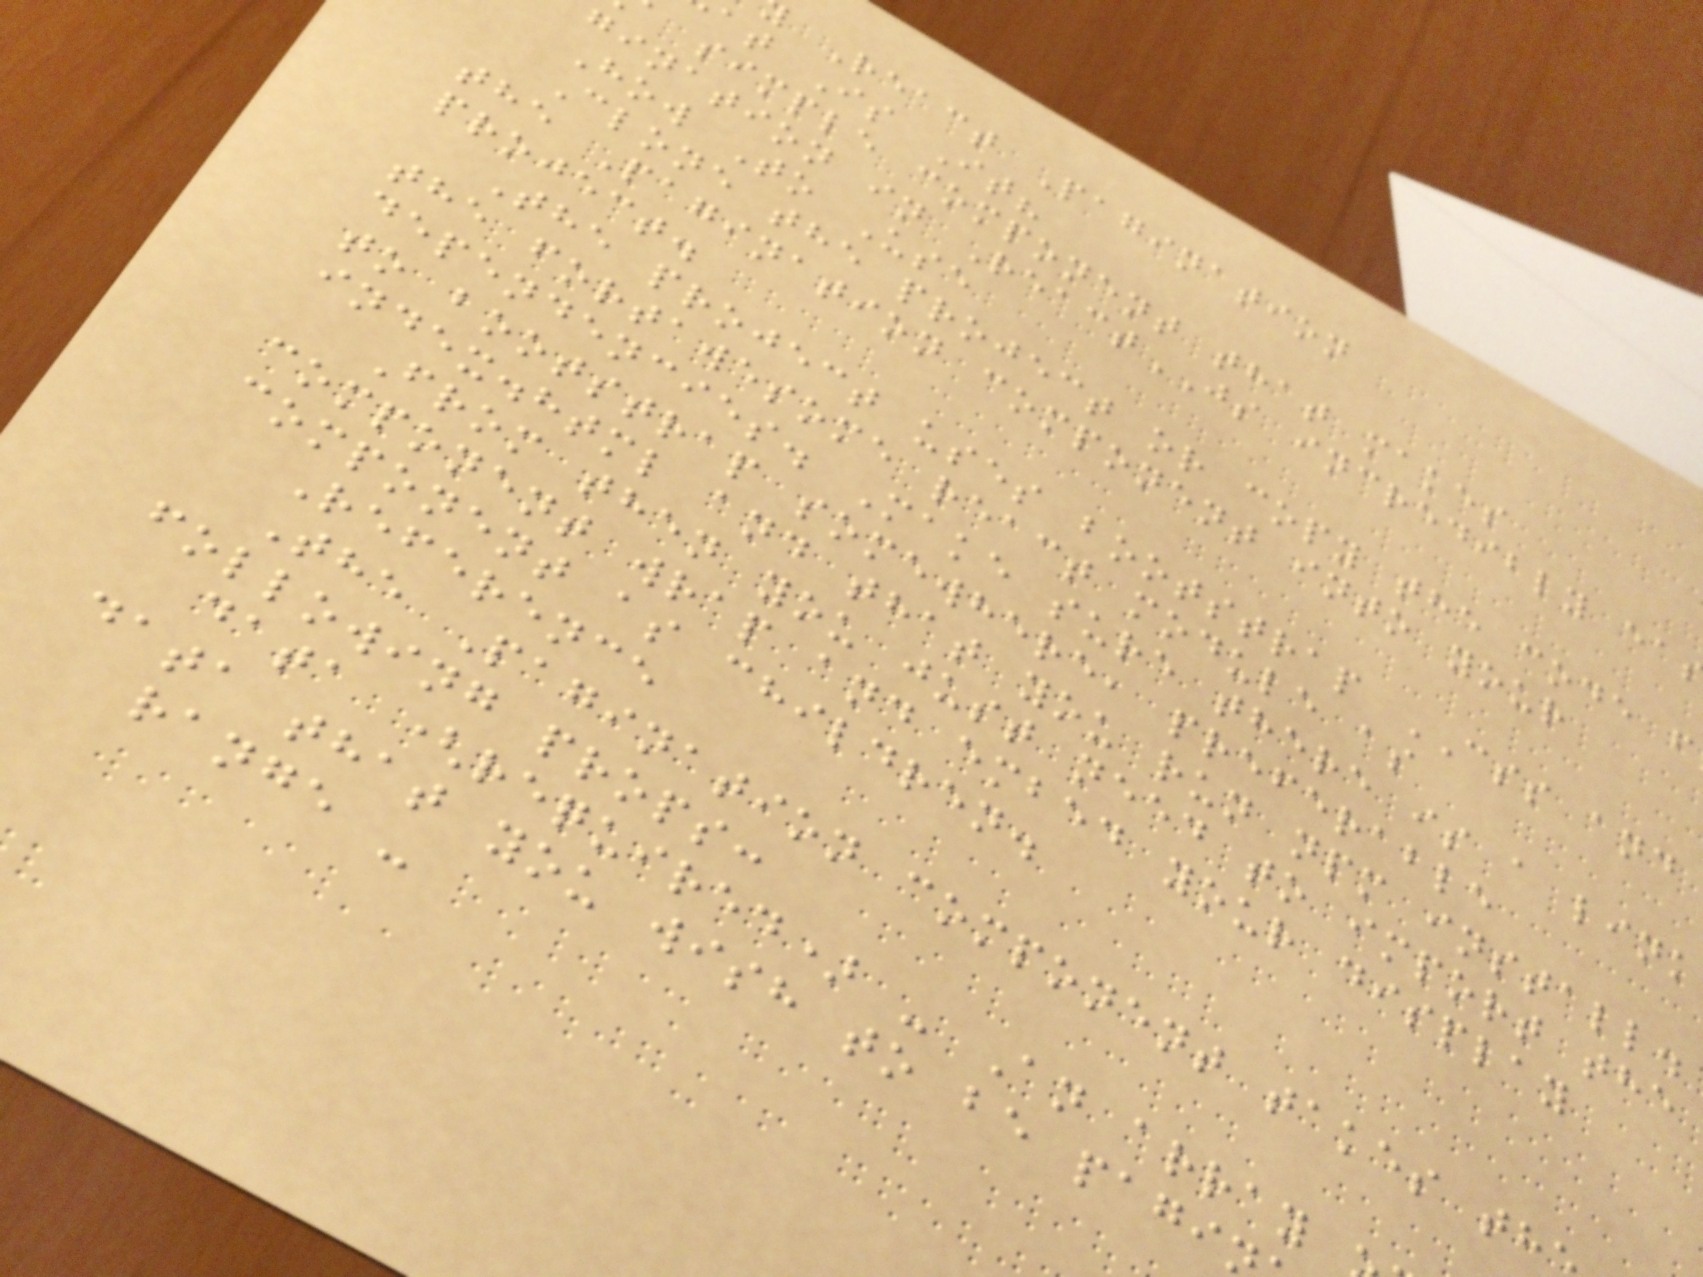React Pagination
at Is It?
simple component that makes
gination in ReactJS incredibly ea
How To Use
Clone the project or copy the code f
the Pagination component into your
project.
The project uses bootstrap CSS and
the fortawesome react module as
dependencies. Make sure there is a link
to bootstrap somewhere, preferable
index.html and that you run npm install.
From then you just need to import the
component wrap and embed your display
component as children.
Reference
The Pagination component takes th
following props:
data (required) - An array
data that you wish to be pagi
range -
